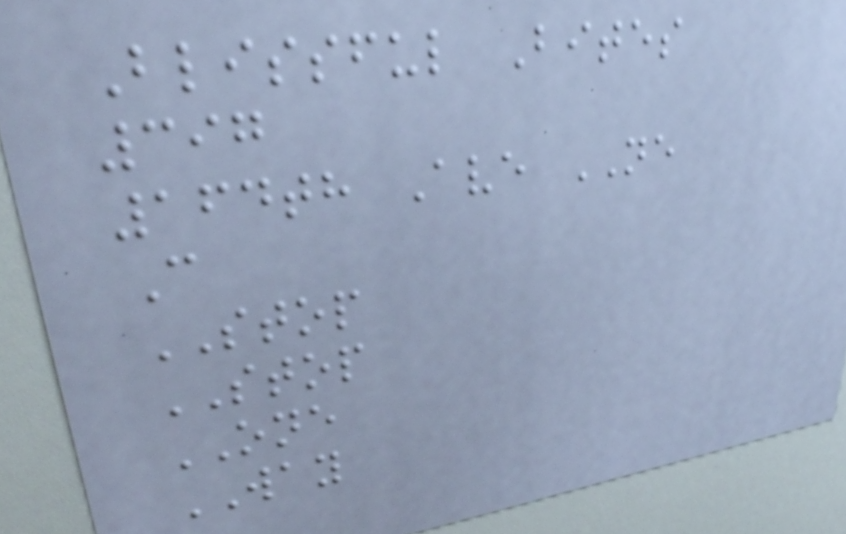Blissful Bites
397
164th Ave NE
C
STOP
STOP
ONE
WAY
